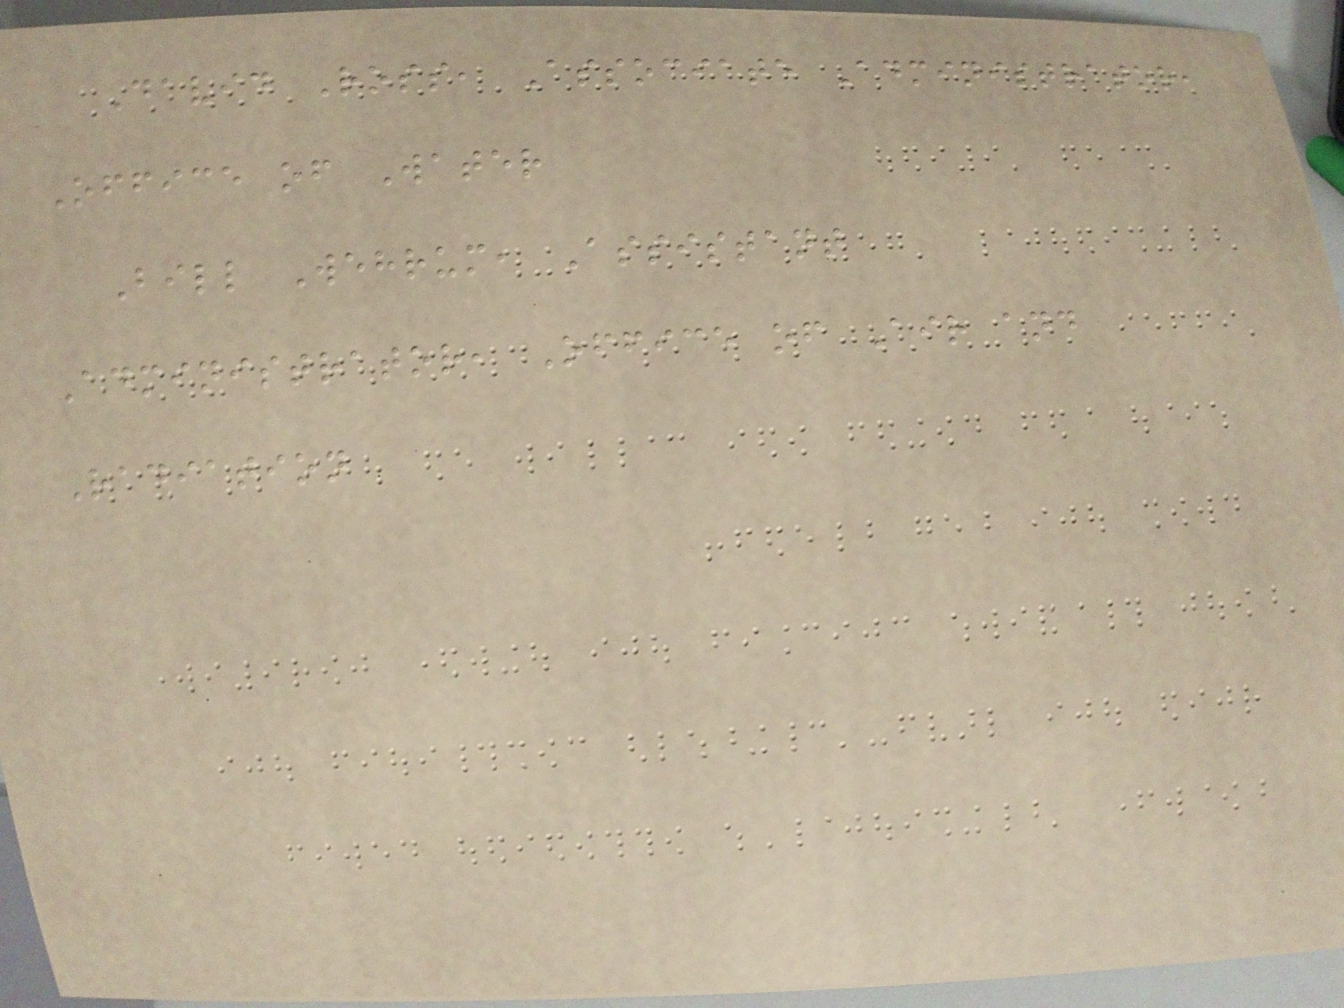David Ross, Associate Administrator,
Office of Water
Bill Wehrum, Assistant
Administrator, Office of Air and
Radiation
